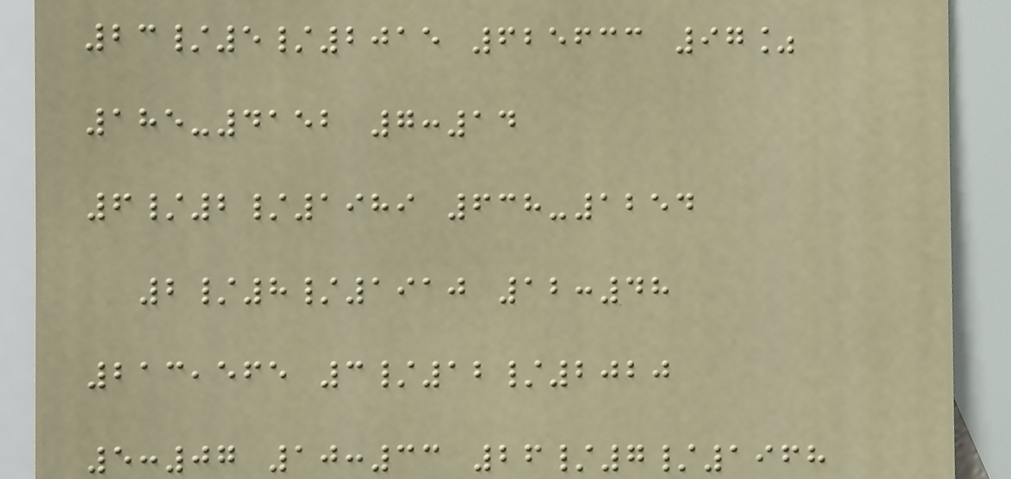23/5/2015 625633 97%
185-4152 7:14
6/2/1989 638-1254
2/8/1910 12:48
213,565 3/12/2020
5:07 10:33 26/7/1968
